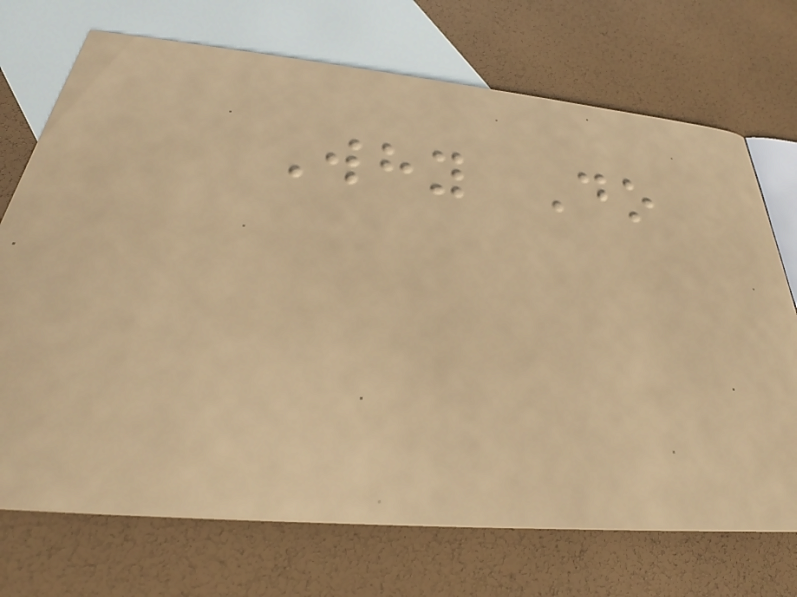Why Do
